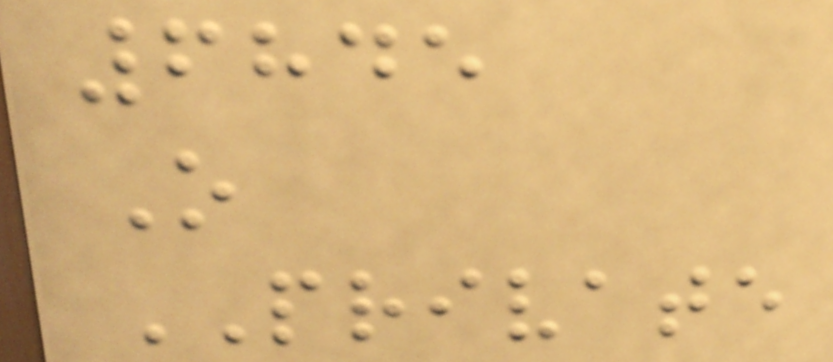6845
O
PRIVATE
